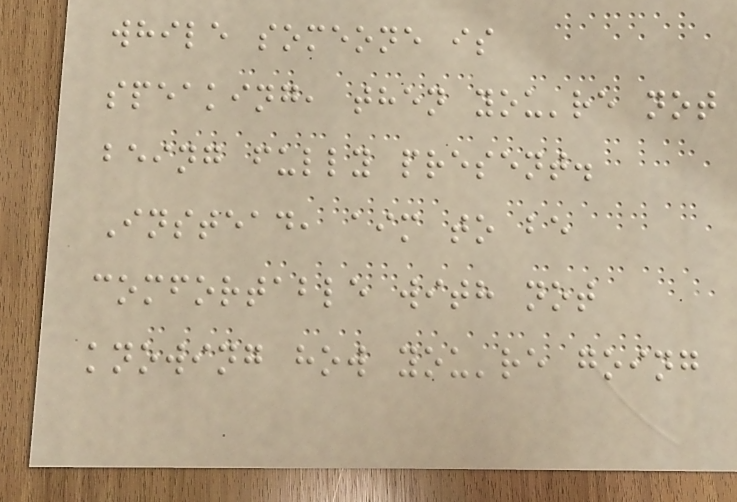while someone is
speaking, then you're not
being fully present.
Instead, aim to be
comfortable with not
knowing how you're going
